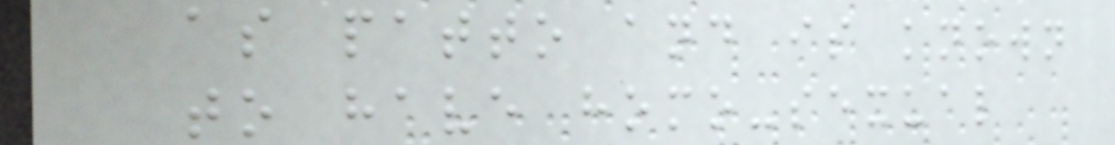as patto and is known
to have homo-sexual
